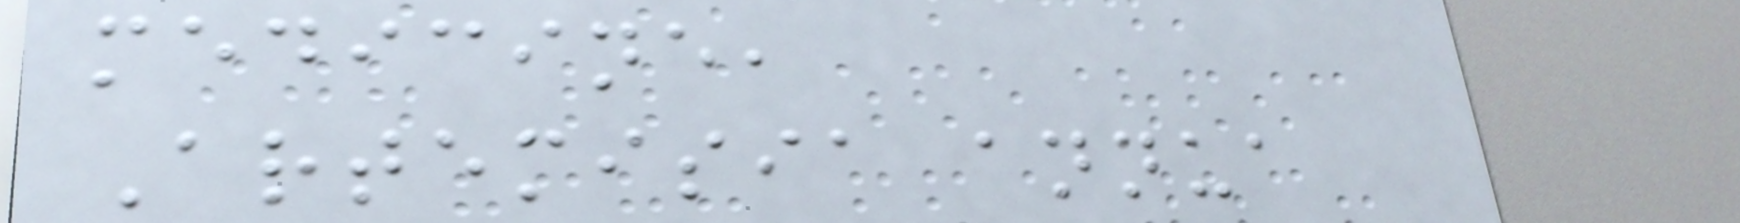medicine,
Artemisia annua
